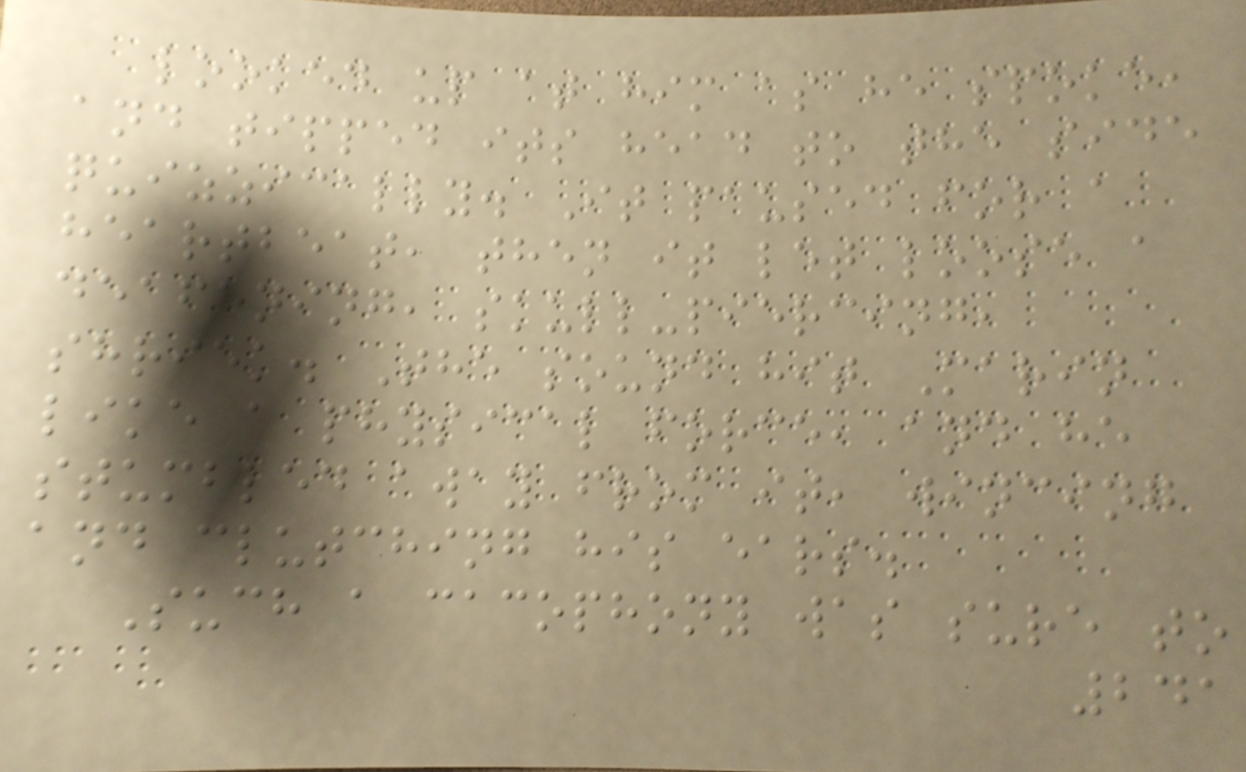looked up at him as he spoke,
and tipped its head to the side
quizzically. It paused for a
heartbeat, then it let loose a
deafening, skull-piercing,
shriek. The sound hit Marin
like a physical force, and he
stumbled away from it, wincing
and clutching his ears.
Such a cacophony was sure to
241
